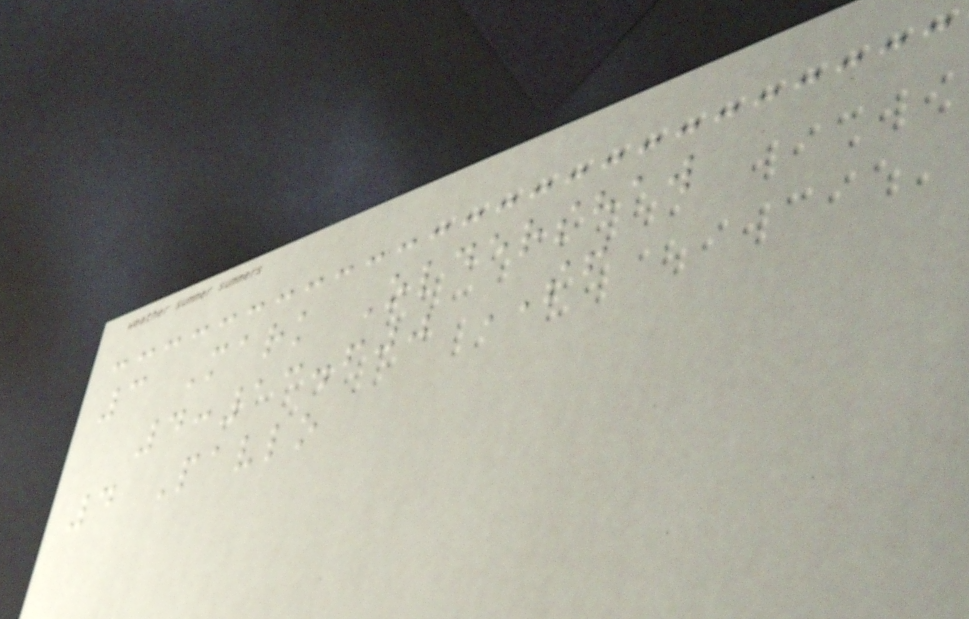3 Mark Oldershaw
4:13.600 SF
4 Pavlo
